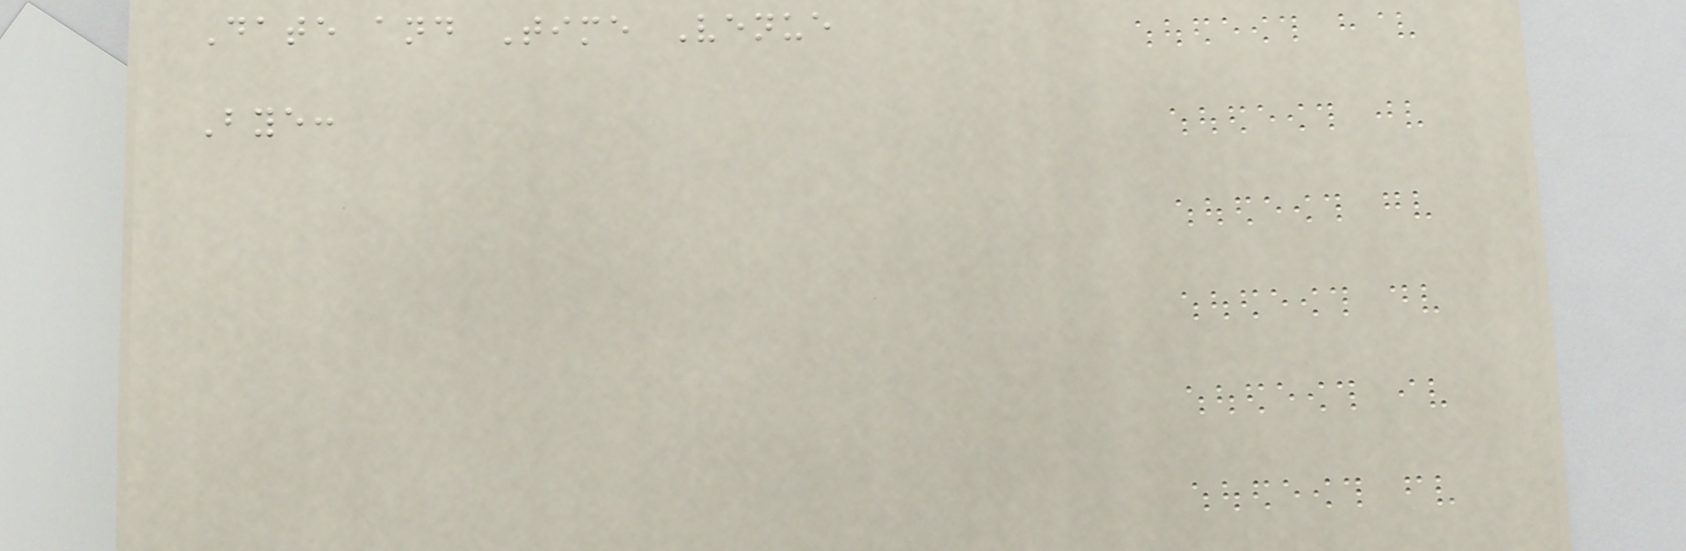Date and Time Venue
Bye:
